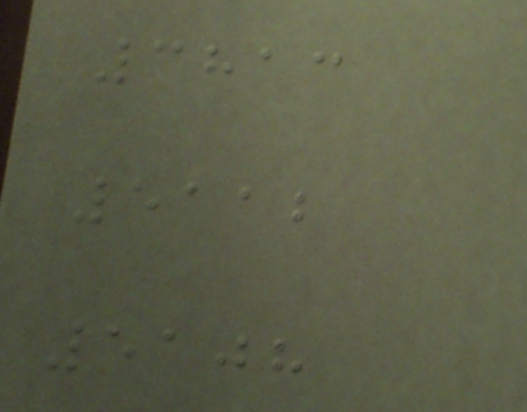3813
5112
5108
